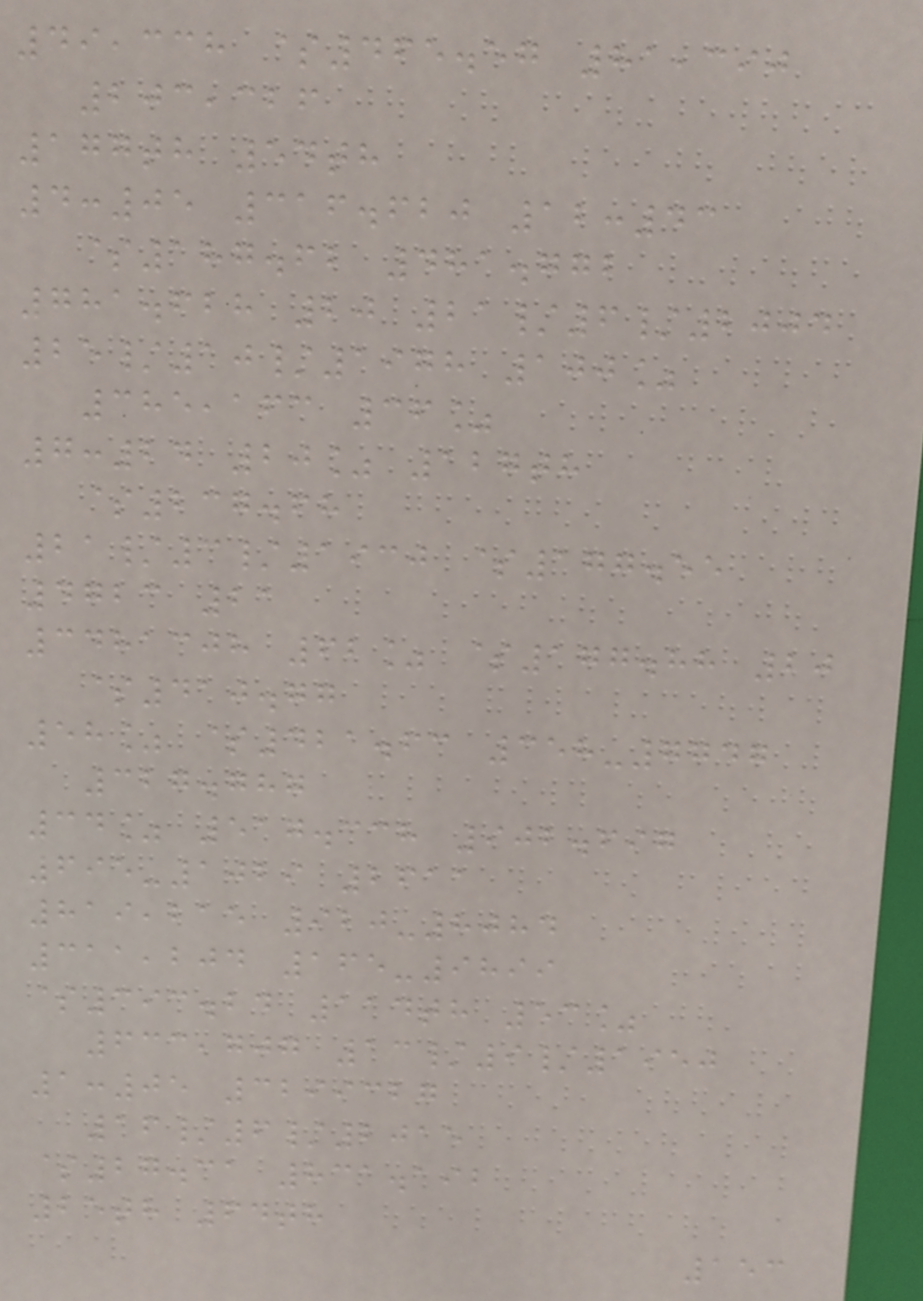49,338 $465.57 81,390
203,326
177th 54th
4:05 316.620 12:43
$187.62 481.772
781.628 20 21/6/2004
25/10/1978 100%
385,163 36%
7:24 20% 127th
$237.68
21/3/1930 $177.55
4723 21
3481308 62% $177.88 20
$410.77
58% $421.63 358-7747
327.787
34% 517.338 902.697
695-1029 2611
819,215 920-8084
311,204 165-9899
$393.24 114th 53%
633,707 13/9/1950
1:05 3299327
16/6/2015
$27.31 831.192
25th 64th
153
